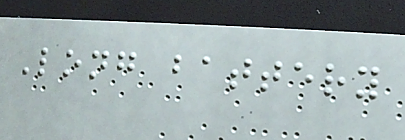Long battery
